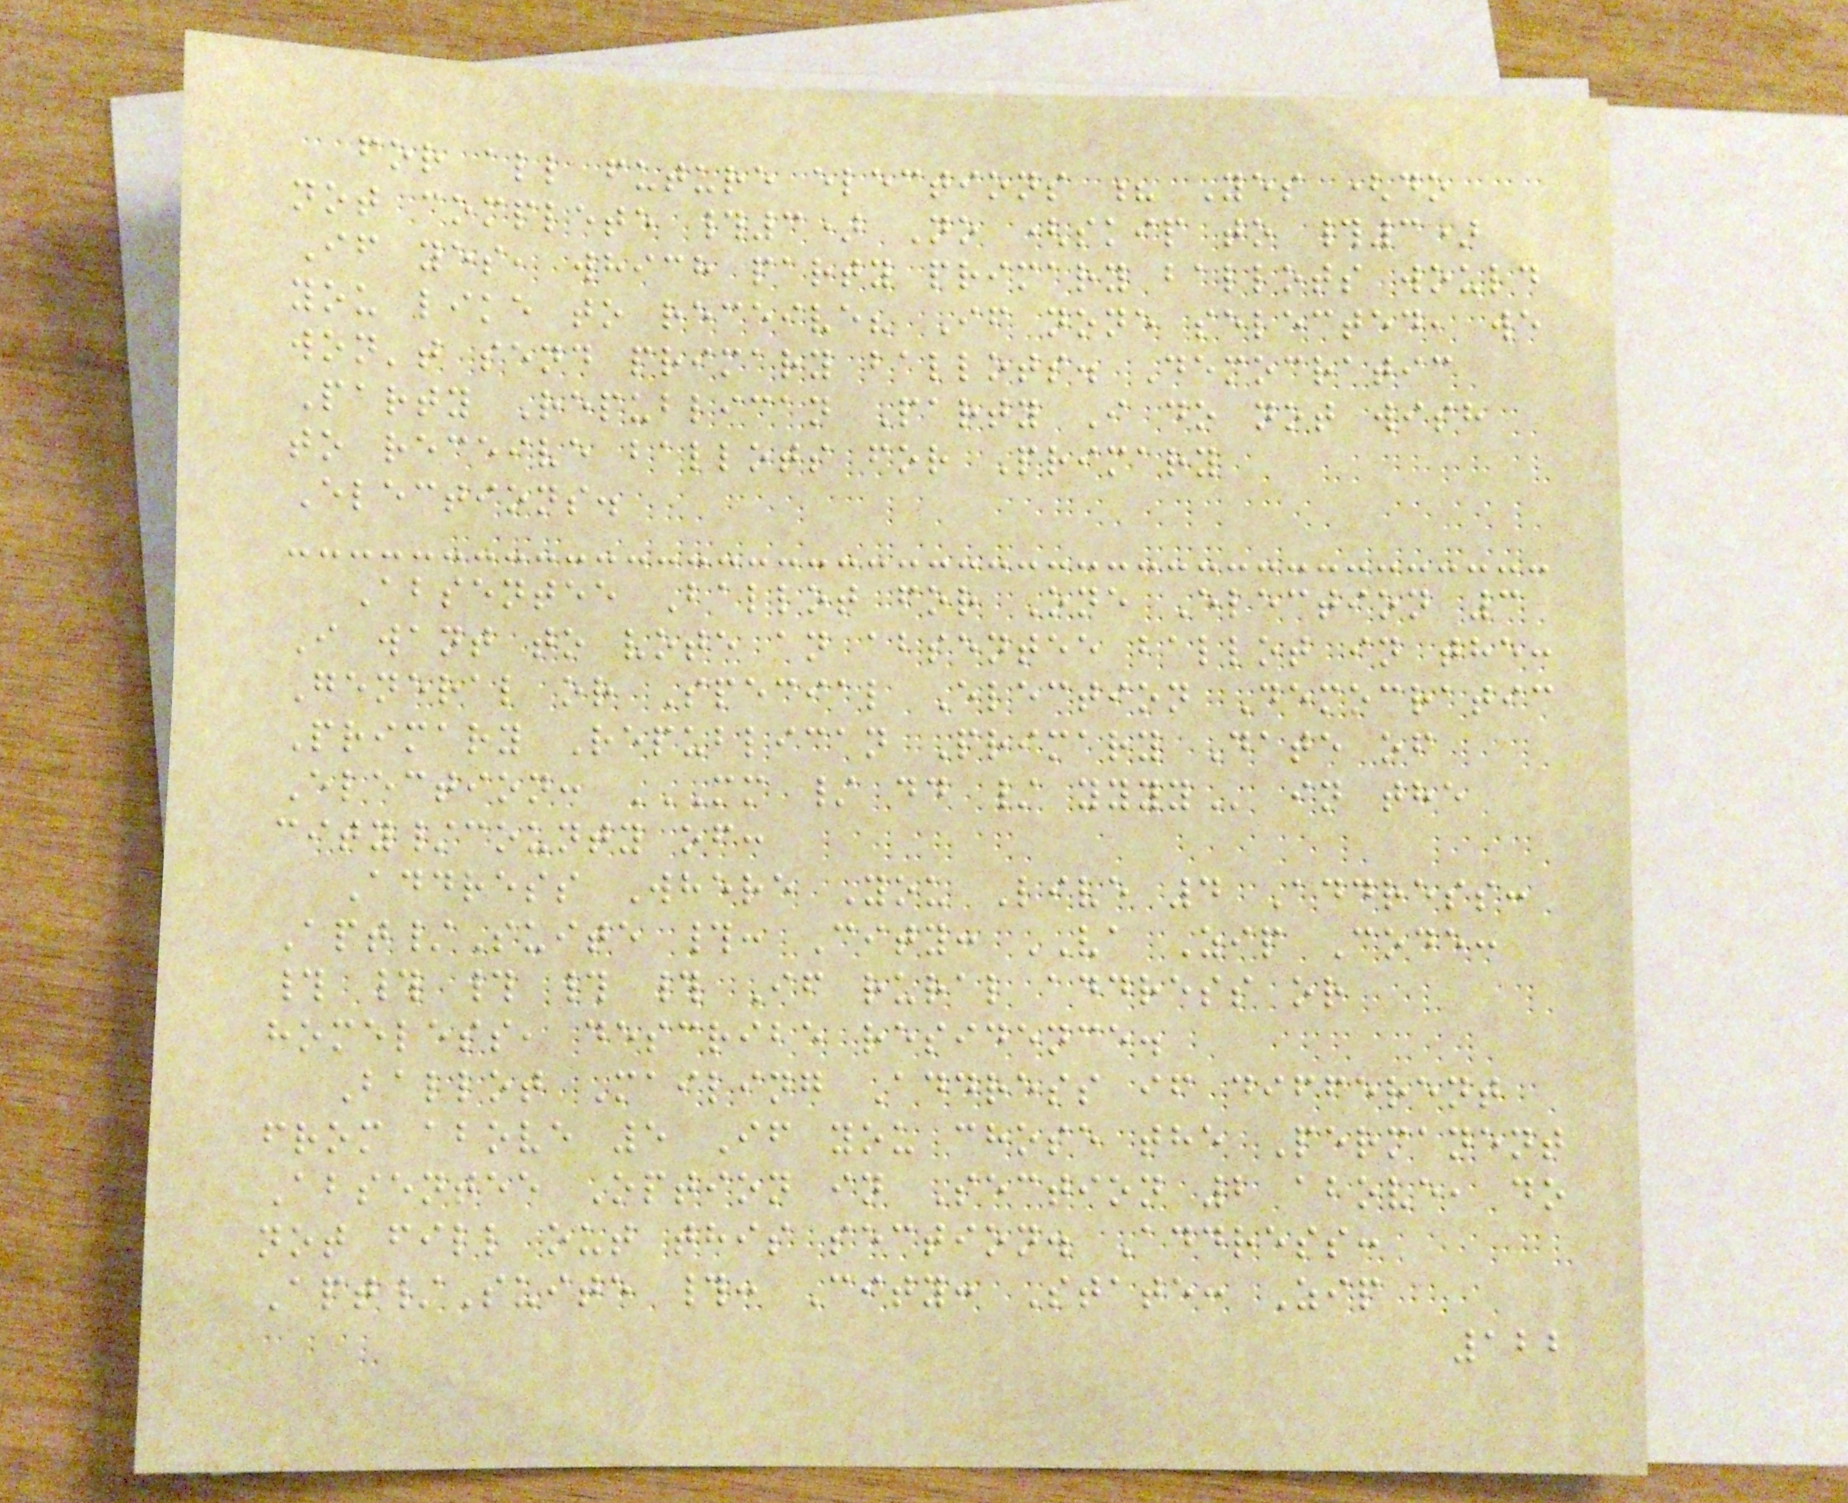for all future elections ? Yes (do
not complete #3) No (skip to #3)
If yes, which party primary ballots would
you like to receive? If none selected, we
won't send primary ballots. Democratic
Party Republican Party I do not wish
to receive ballots for Primary
Elections.
Absentee Ballot for One Election 3
I want to vote an absentee ballot in the:
General or Special Election Democratic
Primary Republican Primary Date of
Election: MM / DD / YYYY in the
city/county of:
Address Where You Live 4 Address:
Apt/Suite #: City: VA Zip Code:
# # # # # If rural address or
homeless, describe residence.
Ballot Mailing Address if different
from above 5 If you chose the Permanent
Absentee Option in Section 2 above, do
not fill out this section. Address:
Apt/Suite #: City: State: Zip
122
